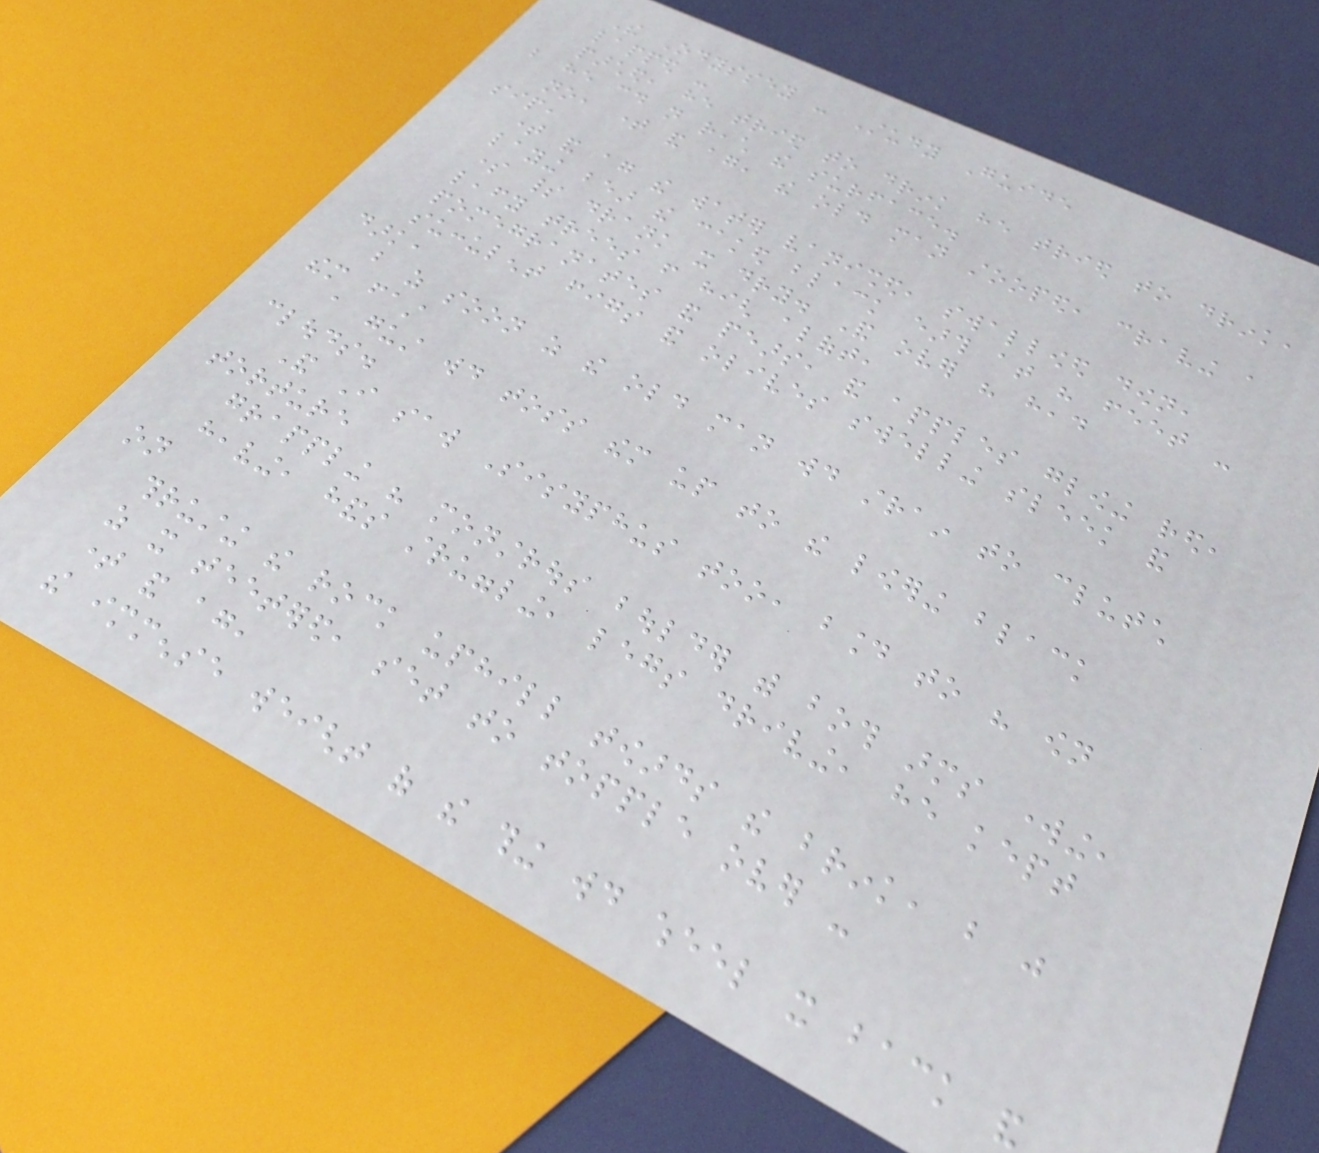The Odyssey - Study Guide
lapped -
parched, he tried to drink he tried to drink,
but he could not reach the surface.
no, time and again, the old man stooped, craving a
sip,
time and again the water vanished, swallowed down,
laying bear the caked black earth at his feet -
some spirit drank it dry. And over his head
leafy trees from high aloft,
pomegranates and pears, and apples glowing red,
succulent figs and olives swelling sleek and
dark,
but as soon as the old man would strain to clutch
them fast
a gust would toss them up to the lowering black
clouds.
And I saw Sisyphus too, bound to his own
torture
grappling his monstrous boulder with both arms working,
heaving, hands struggling, legs driving, he kept
on
thrusting the rock uphill towards the brink, but just
as it teetered, set to topple over -
time and again,
the immense weight of the thing would wheel it back and
